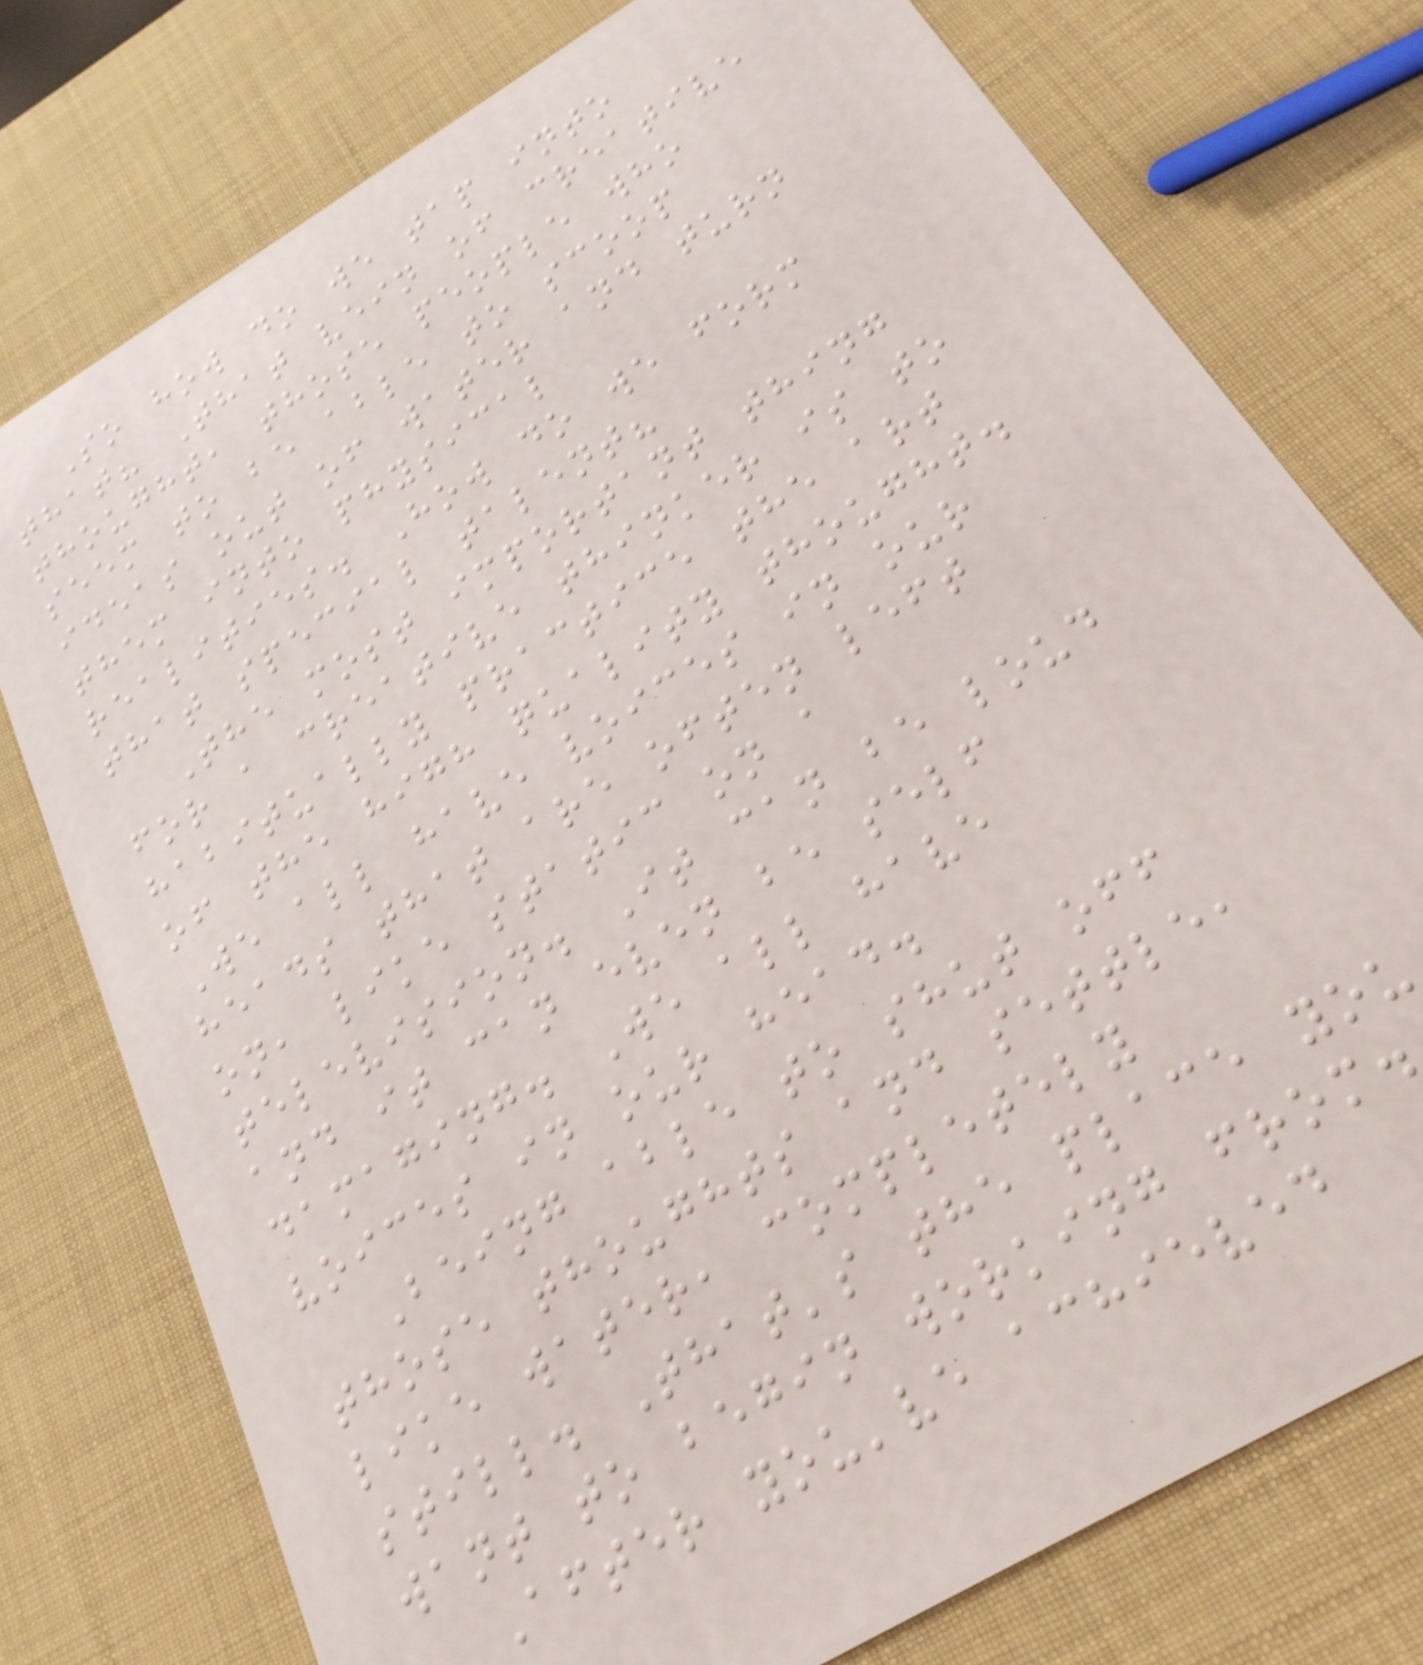So how do we tap into
that? That vein of creative
thought, those people who
seem to be able to scoop
ideas out of water and turn
them into physical
realities. How do we form
that special talent?
The most important thing
for a creative thinker is to
habitually practice the art
of the high quality thought.
We all have voices in our
heads that are often left
on, like static on a
television. It can be loud
and it can even be self
damaging. We all have
voices in our head.
Being able to shut off
those thoughts and settle,
like water, completely
still. That's the place you
want to begin working from.
After you've achieved
